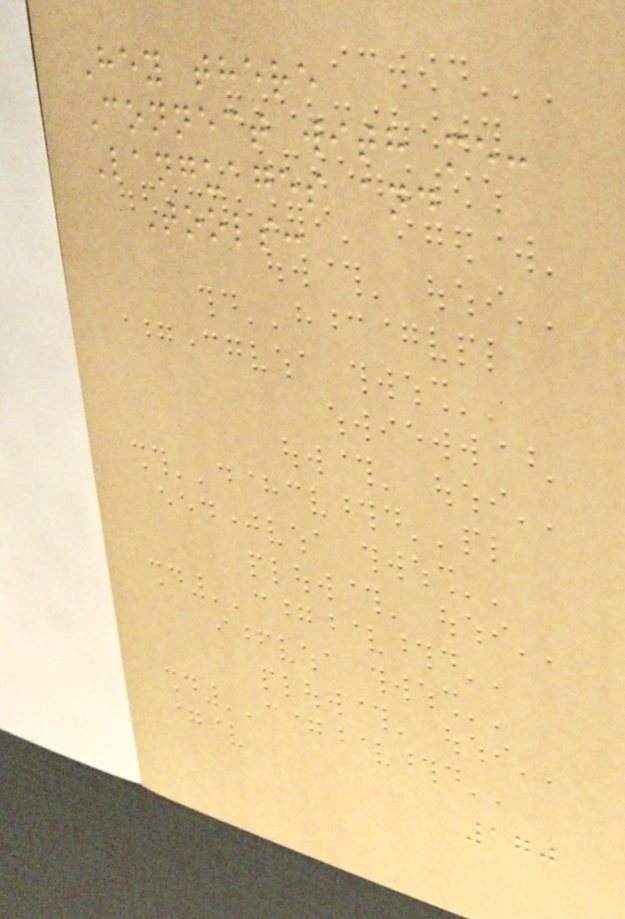Hey there
Connect with me:
Languages and
Tools:
170
